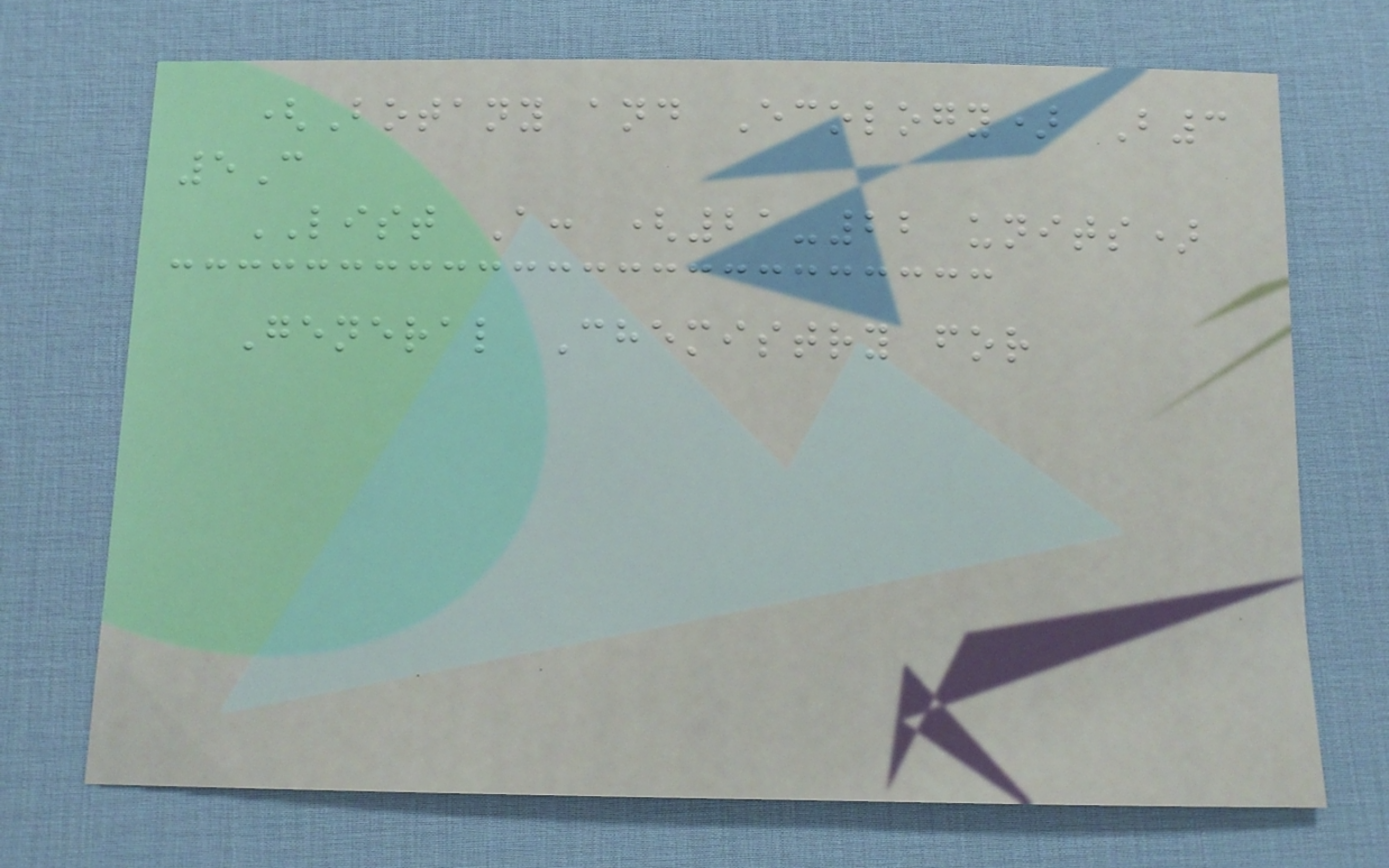(Botany and Ecology) B3
5C
LIST A: (21-22 units)
General Chemistry for
